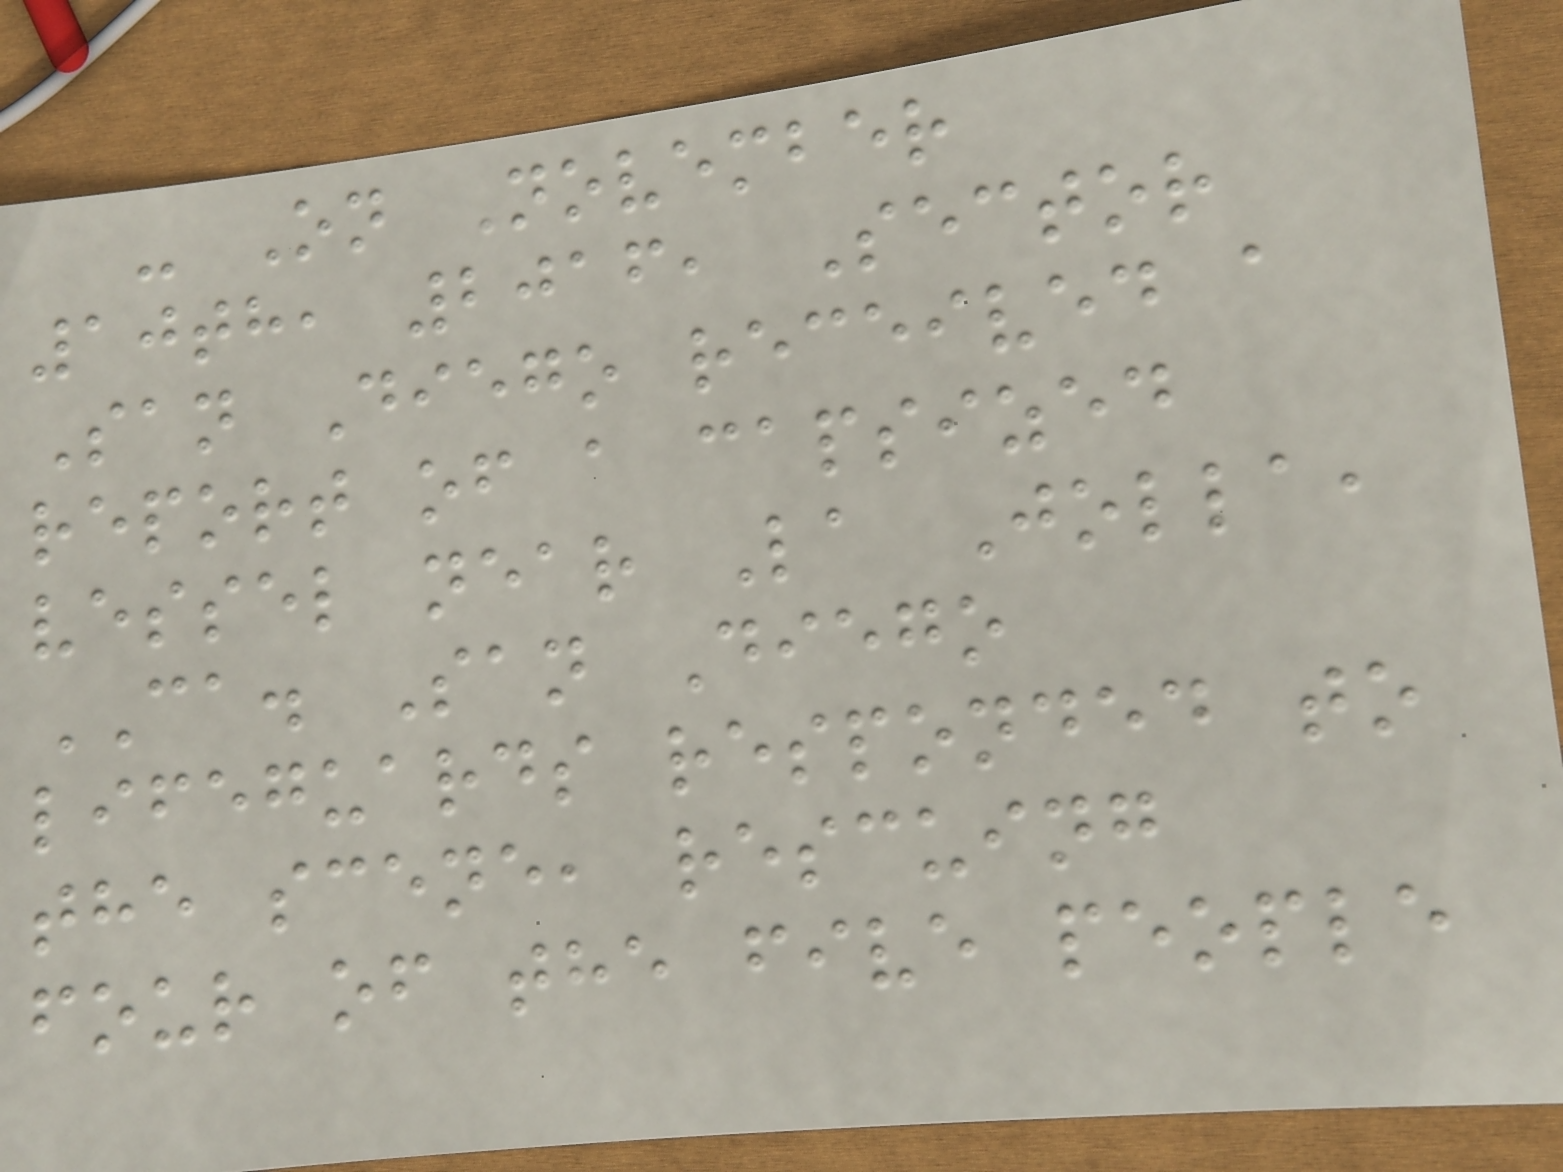- On November
10th, 2016, Sector
San Diego received a
report of a capsized
vessel near La Jolla,
CA. San Diego
lifeguards responded to
the scene, rescuing
four of the five people
